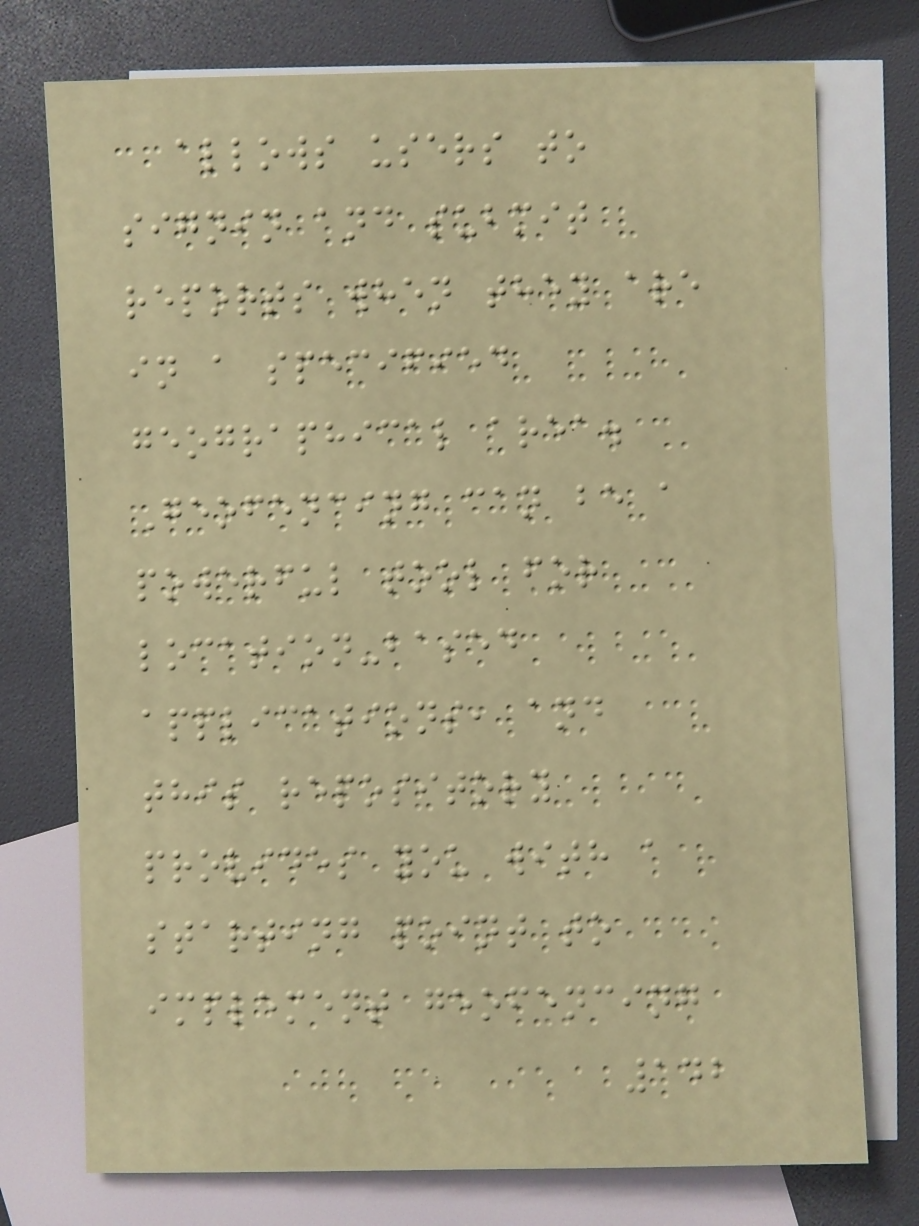allows users to
signin and submit
reports when they are
in a specified
geographical area.
Geofencing can be a
powerful tool for
location-based
applications, and
this repository
provides you with a
starting point to
implement geofencing
142
